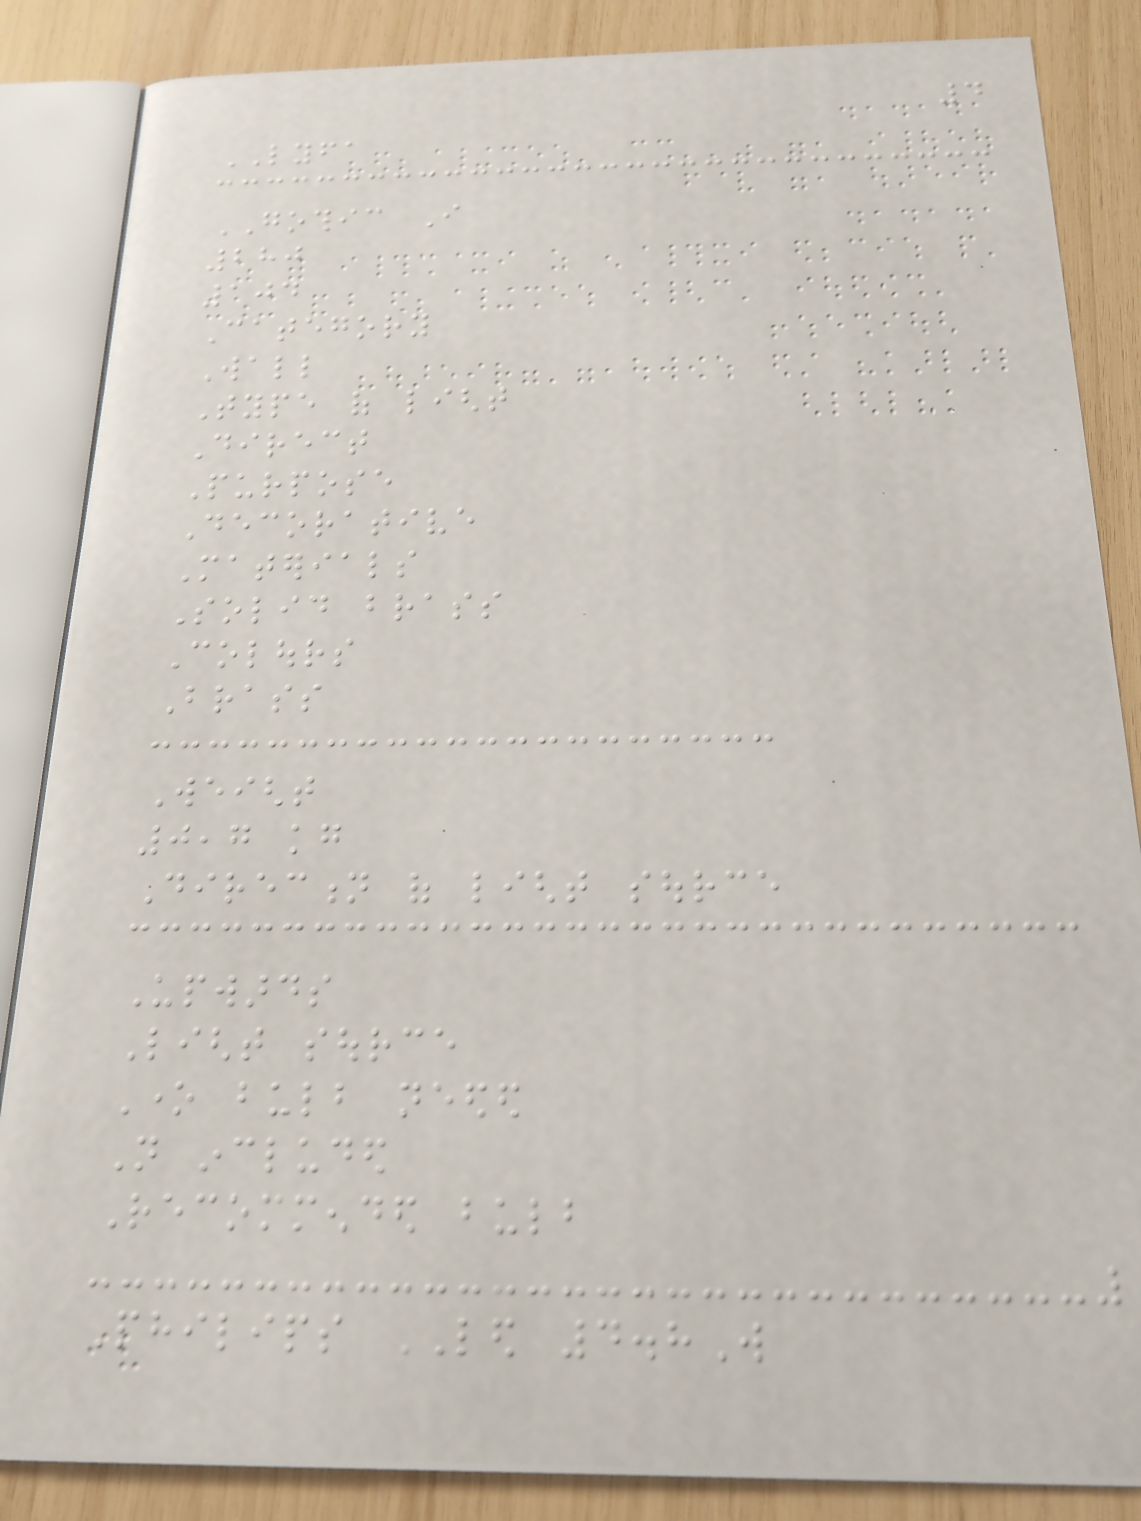4
LYFA
GOTHIC I
280
104
Category
Wall
Type of light
Direct
Purpose
Decorative
Materials
Solid brass
Colours
Brass
Weight
0,7 kg
Direction of light source
Upwards
Light source
One bulb needed
Not included
Recommended bulb
Philips LED 4.8W
